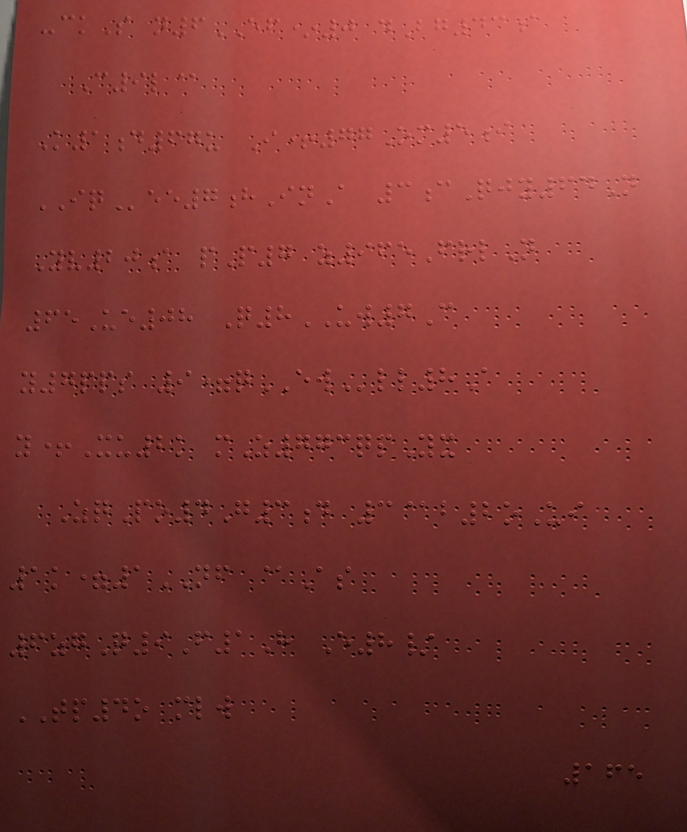-ckS n6EF*0 dBg43a
C9l@
K1d67u I+77Om5i
IQee7hInA 3cQjy64N
Yv20a pP7 z965FrlN
65Ue08 Q8UW7C
y7pps 9=qEWll8A
y+Xu2k mZ773qpYx
ZqPo4G3d 3@b2oUi
1k=1NF @As
6zgQ9F1H E8/
TP4o mlw
165
